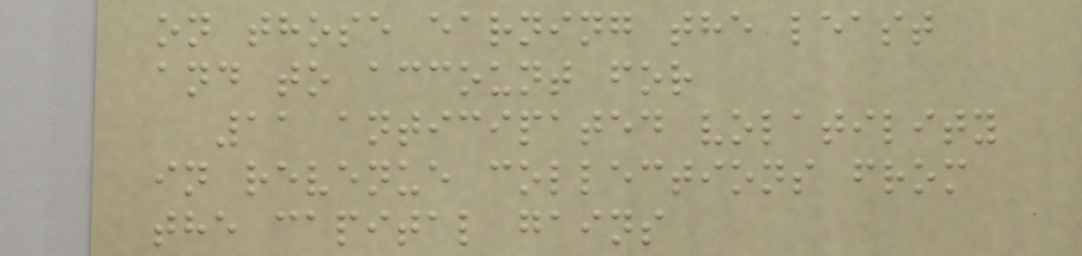on those earning the least
and to account for
11 anticipated volatility
in revenue collections from
the capital gains
